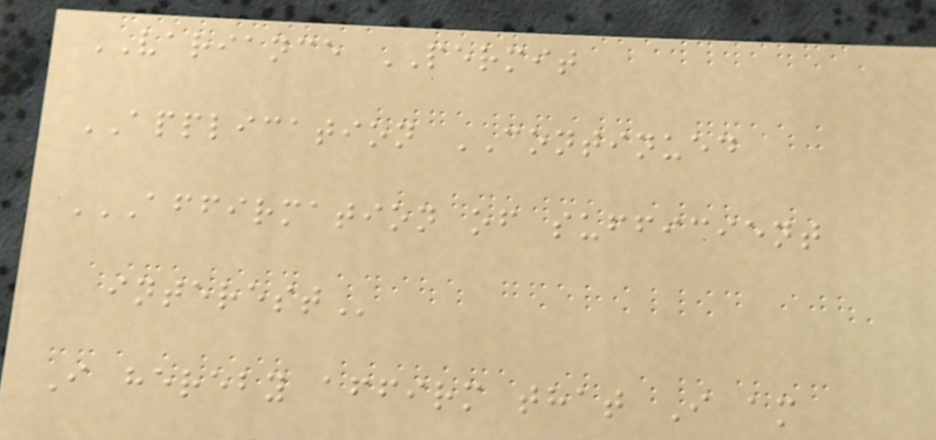VARIANCE PERMIT
APPLICATION CONTINUED
AFFIRMATION OF SUFFICIENT
INTEREST
I hereby affirm that I am
